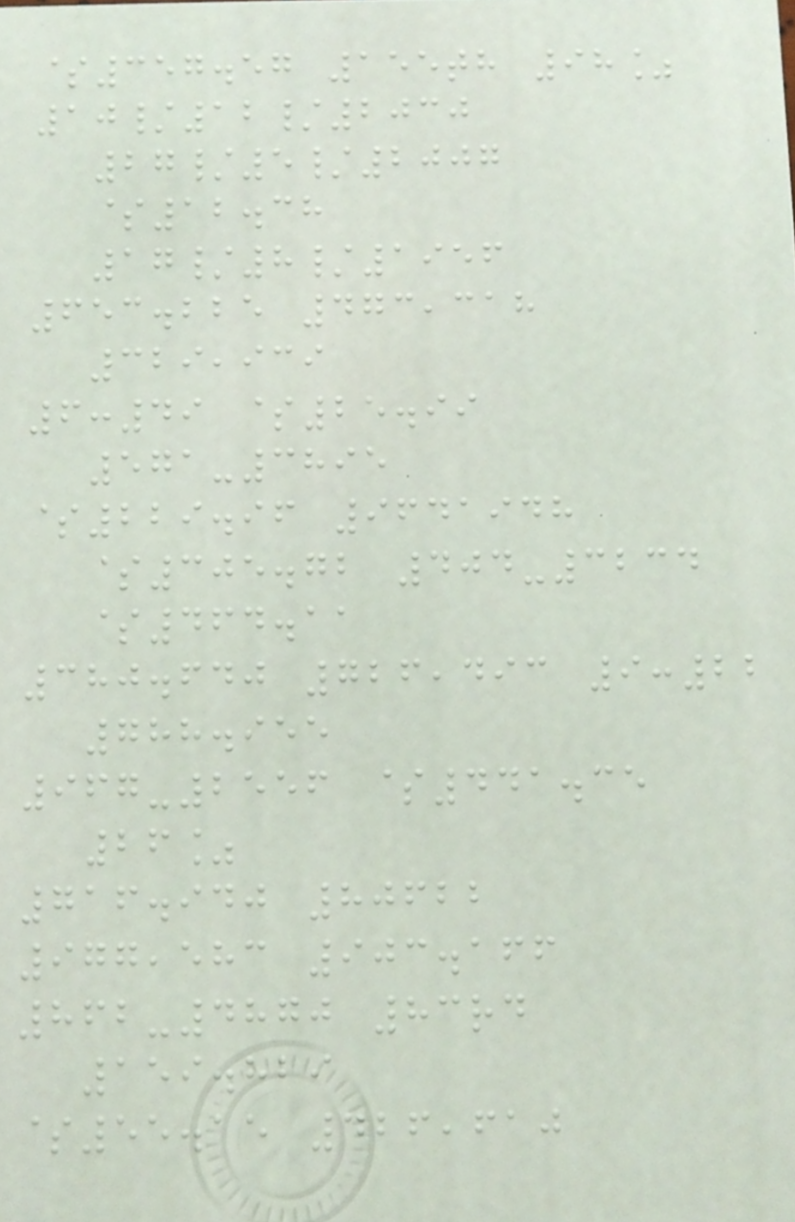$357.57 155th 98%
10/12/2030
27/5/2007
$12.38
17/8/1956
653.225 473,318
329,939
6:49 $25.99
571-3895
$229.96 9641948
$305.72 404-3234
$464.11
380.640 726,493 9:22
788.955
967-2556 $441.35
26%
716.940 80622
977,583 903.166
862-4870 83rd
159.829
$55.15 426,610
